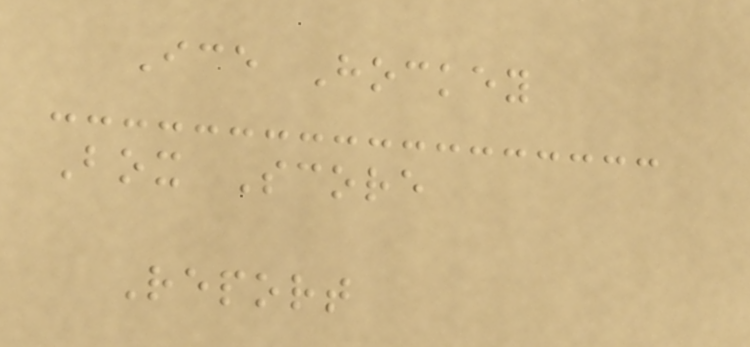Ice Hockey
Box Score
Report
